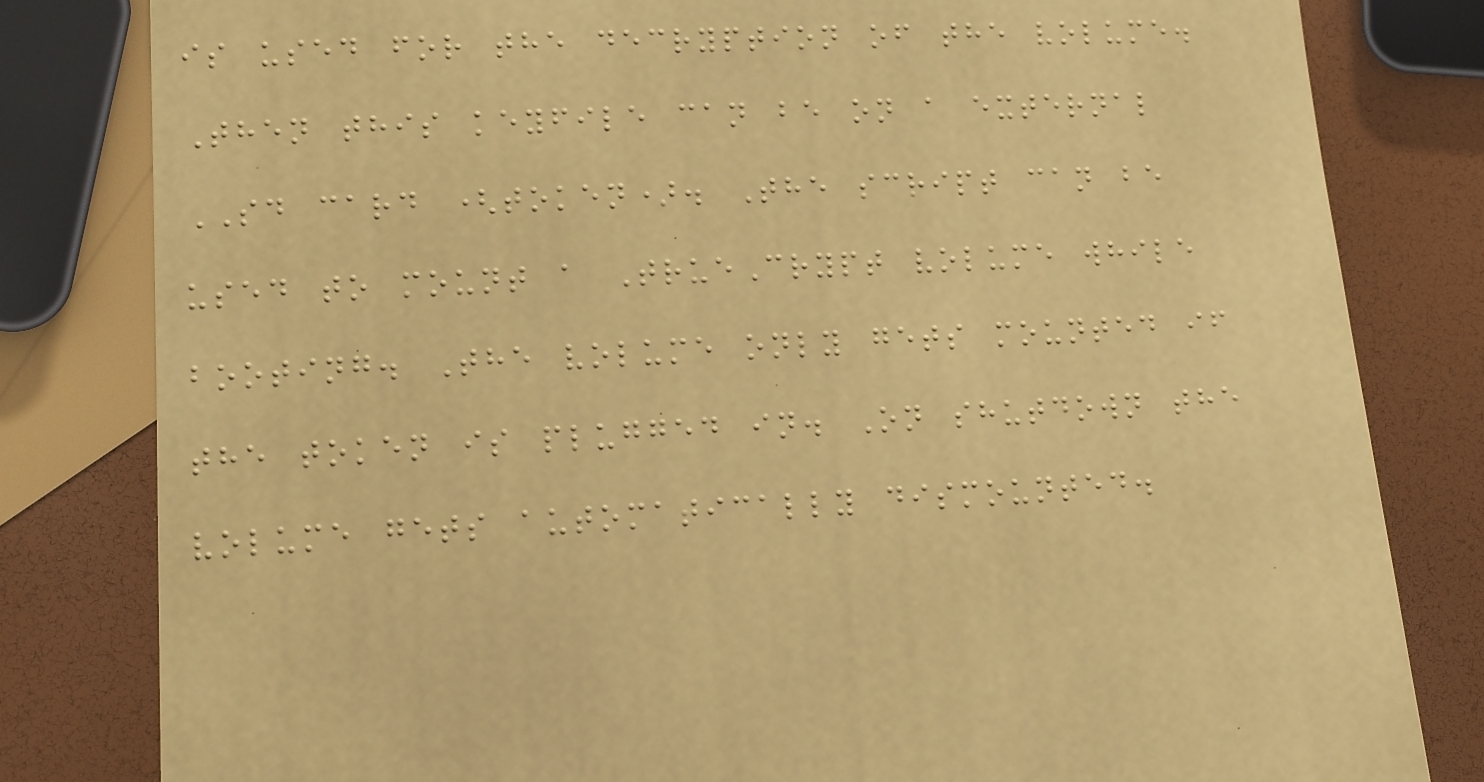is used for the decryption of the volume.
Then this keyfile can be on a external
SD card (token). The script can be
used to mount a TrueCrypt volume while
booting. The volume only gets mounted if
the token is plugged in. On shutdown the
volume gets automatically dismounted.
